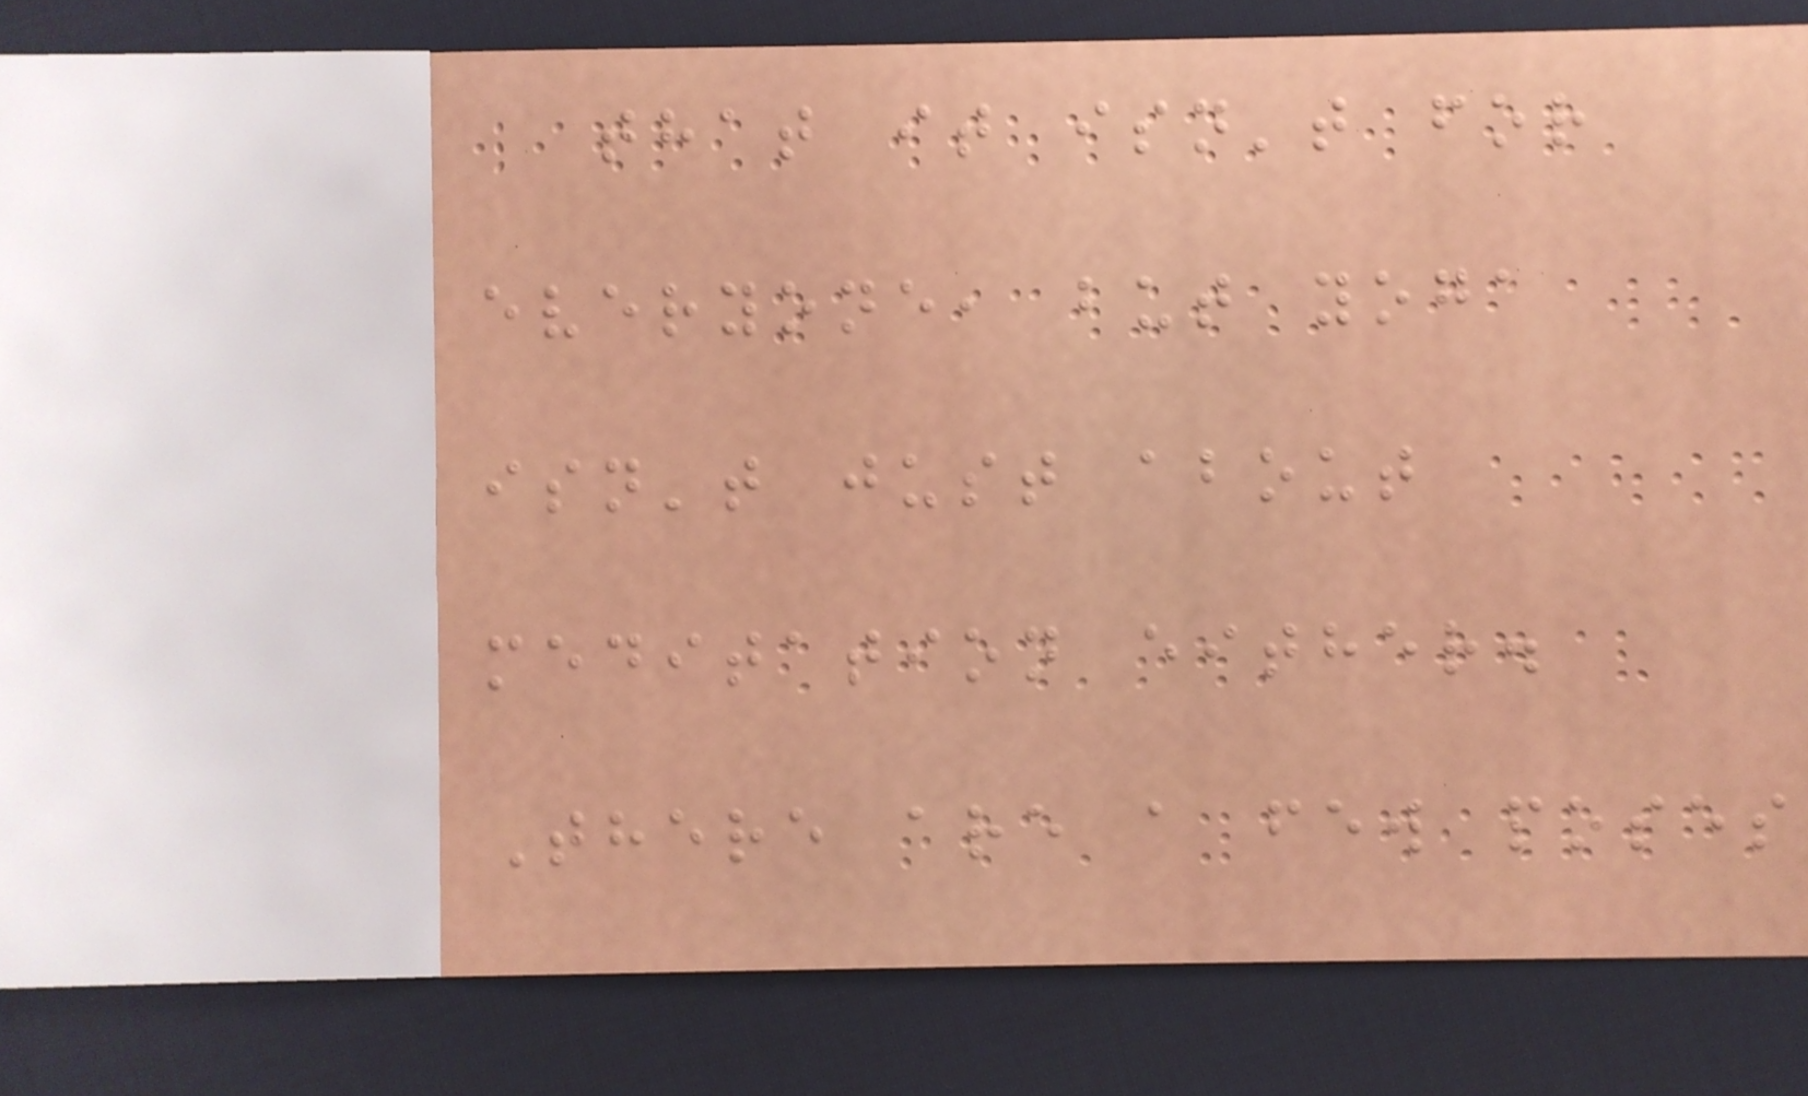that it isn't for
everyone, but yoga
isn't just about
meditation either.
There are a few poses
